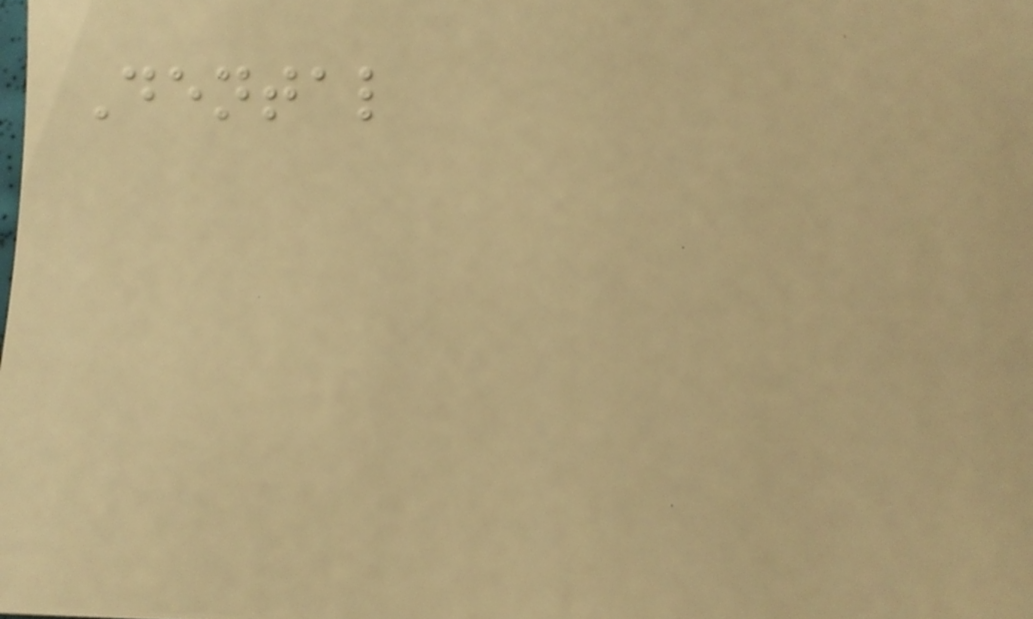Dental
